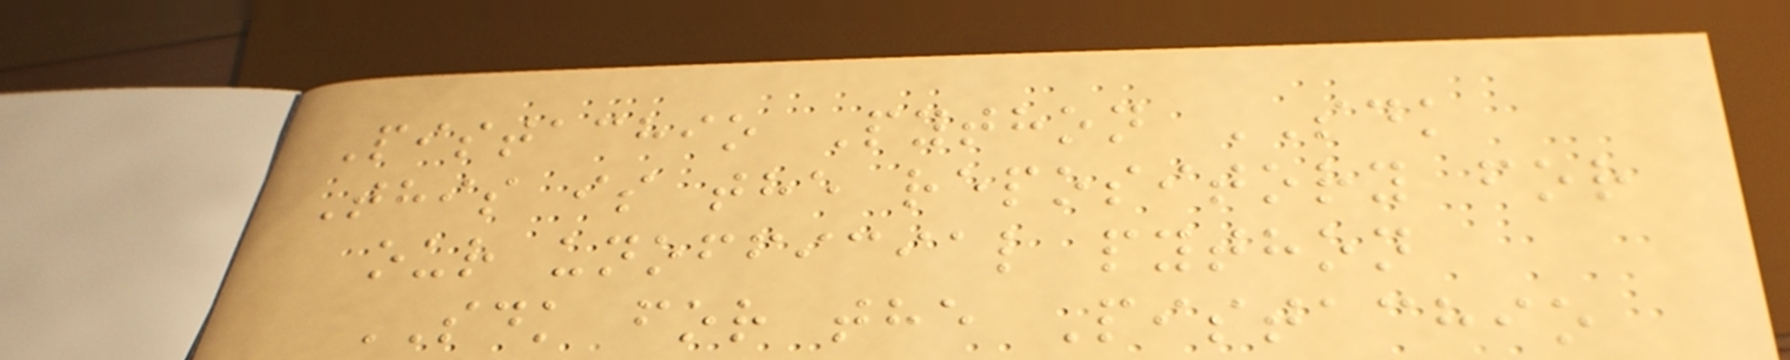Pistachio Python SDK
This is the repository for
our unofficial python
SDK for the Pistachio
